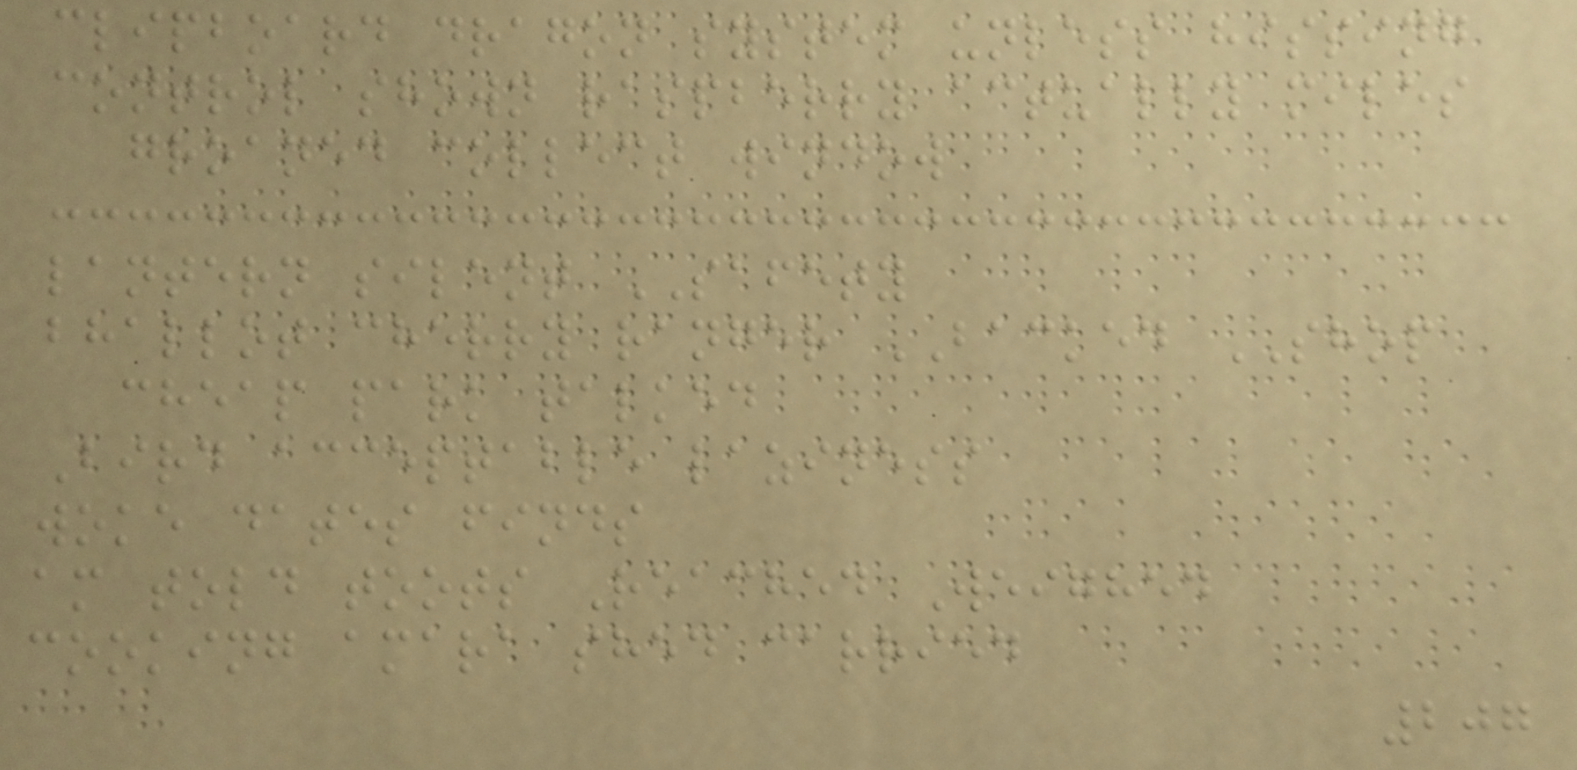clipboard dragon system unless hissing
control shown raspberry actually miles
groaned collect window
lantern silent SAFETY
bhallot cherry ranger BACKED SHOP
cheap park talked
Bird acceptable laziness
woke dates finds
am told toots Reached Weighed
cooking amara shed carried
207
